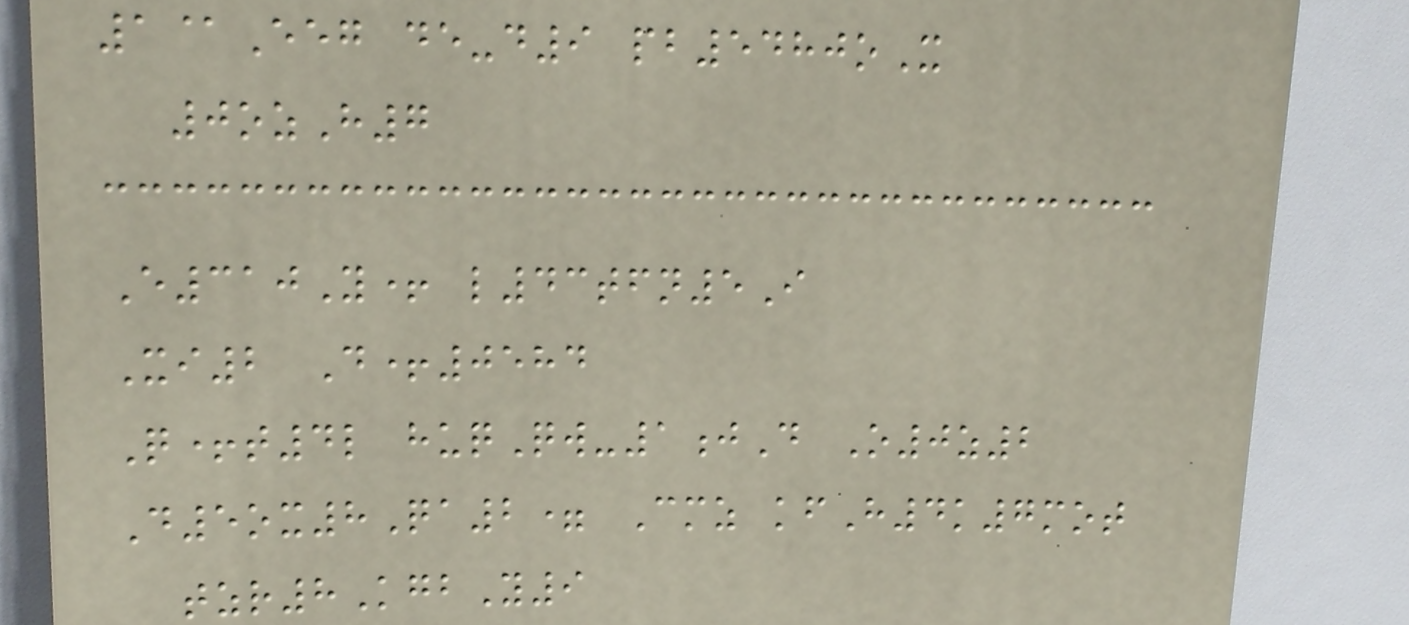1@Eeg de-d9 pb5480oX
0ozH7
E310Y+ l43tfn5I
Xi2 D+0584
Q+t4l huqQw-1jD O0z2
D5ox8Qa2= Cmz kfH4k7mot
tzr8KgbY9
